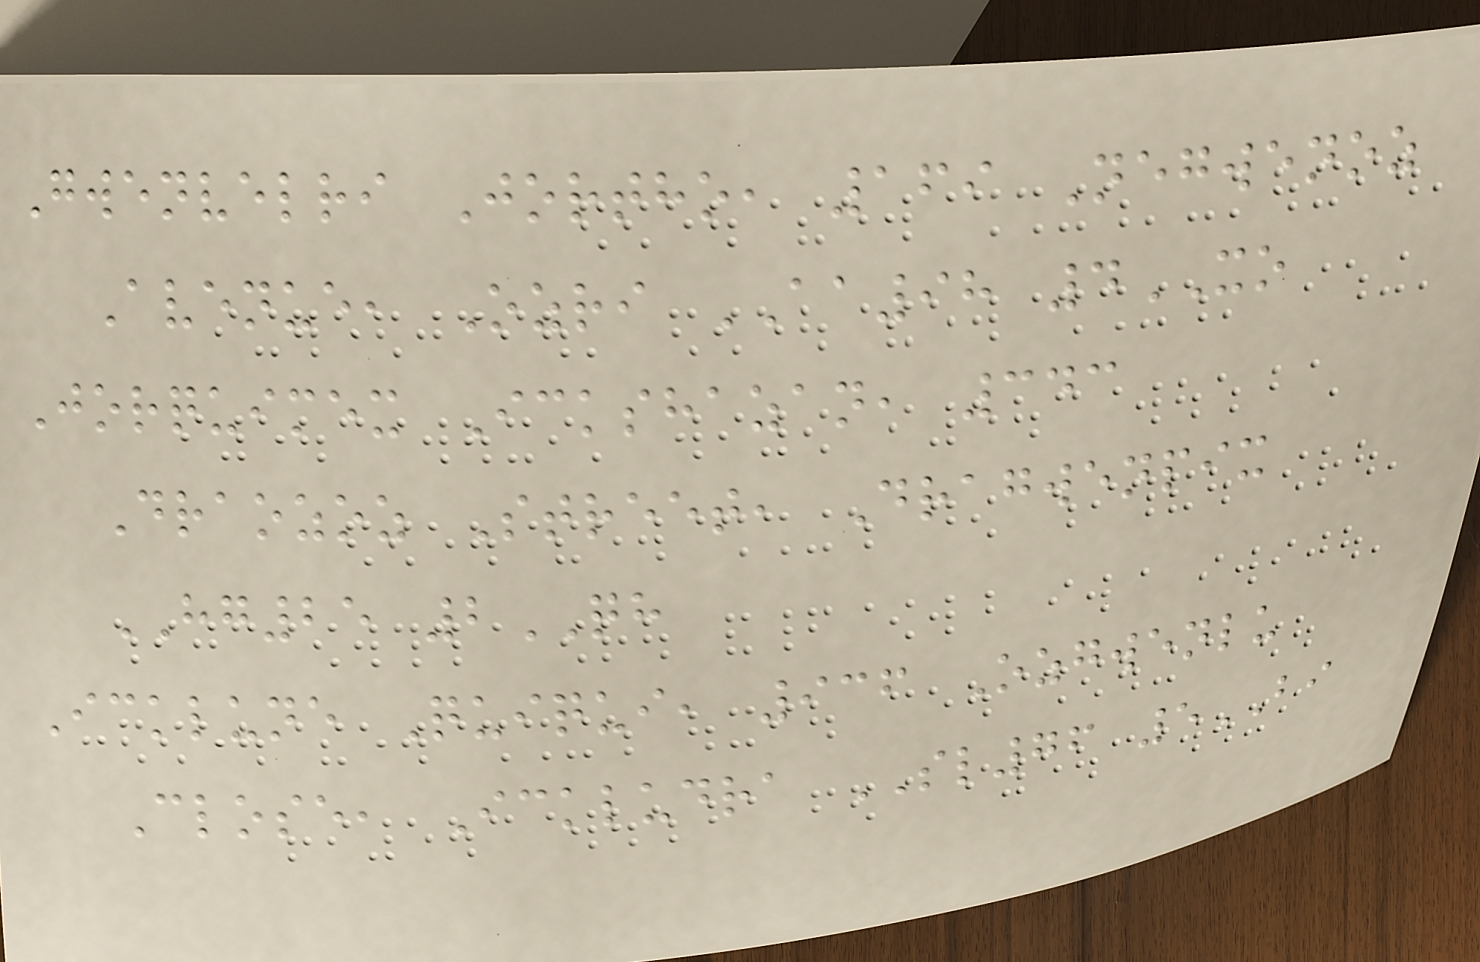Gwenvelri Jortho, 169 Negwenoz
Avenue, Ozri AA98 4XO
Jorquimex Ickshazan, 343
Draozoz Street, Dragwenpix
HG25 2QH
Icklune Quiqui, 936 Ozgwenlu
Close, Ickludra SL76 5BI
